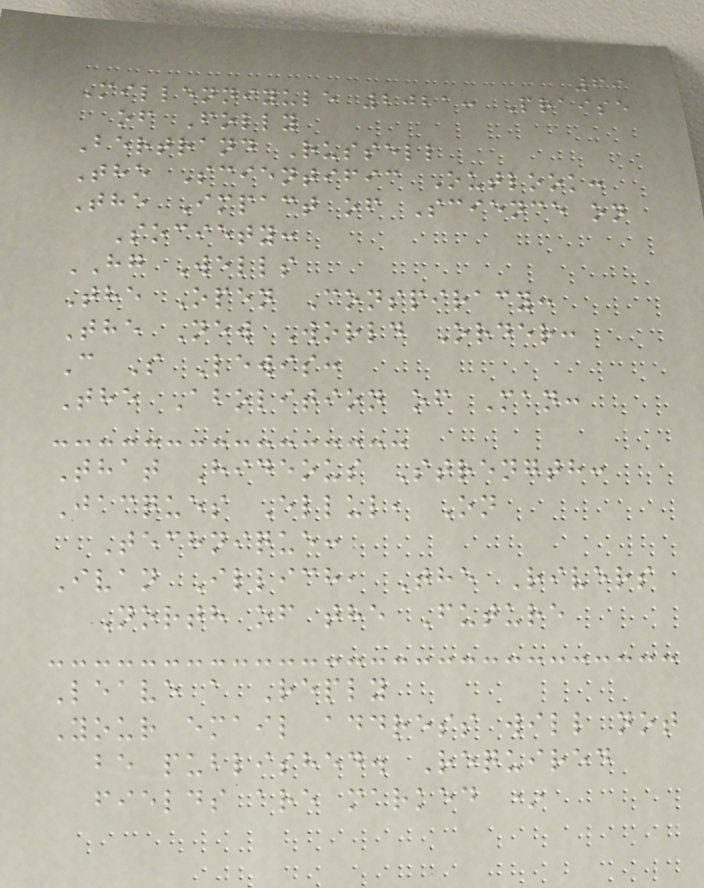69
Millenniyule 2021: Praise
of Folly
Bertrand Russell
The Scientific Outlook:
The Impact of Science on
Society:
HG Wells
The Open Conspiracy:
The New World Order:
C S Lewis:
The Abolition of Man:
That Hideous Strength:
Jacques Ellul, On
Technique:
Ivan Illich, The Rivers
North of the Future
Leave a Reply
Your email address will not
be published. Required
fields are marked *
